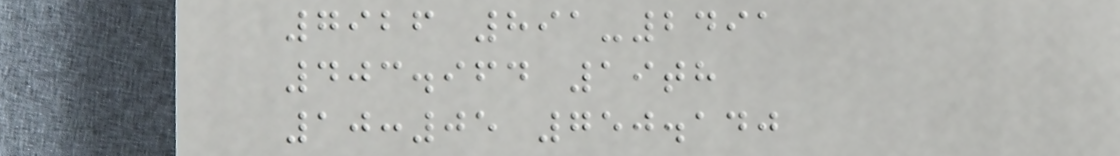7926 891-2491
403.964 19th
10:05 750.140
